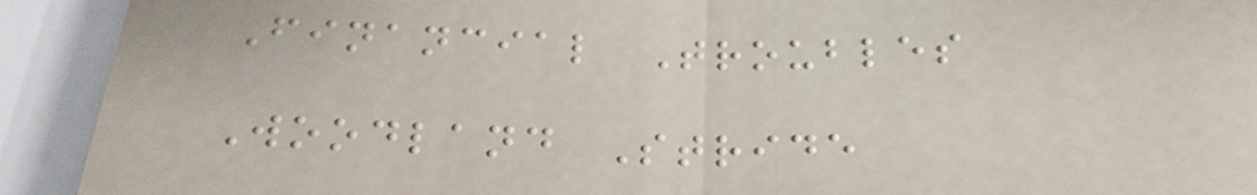Financial Troubles
Woodland Stride
